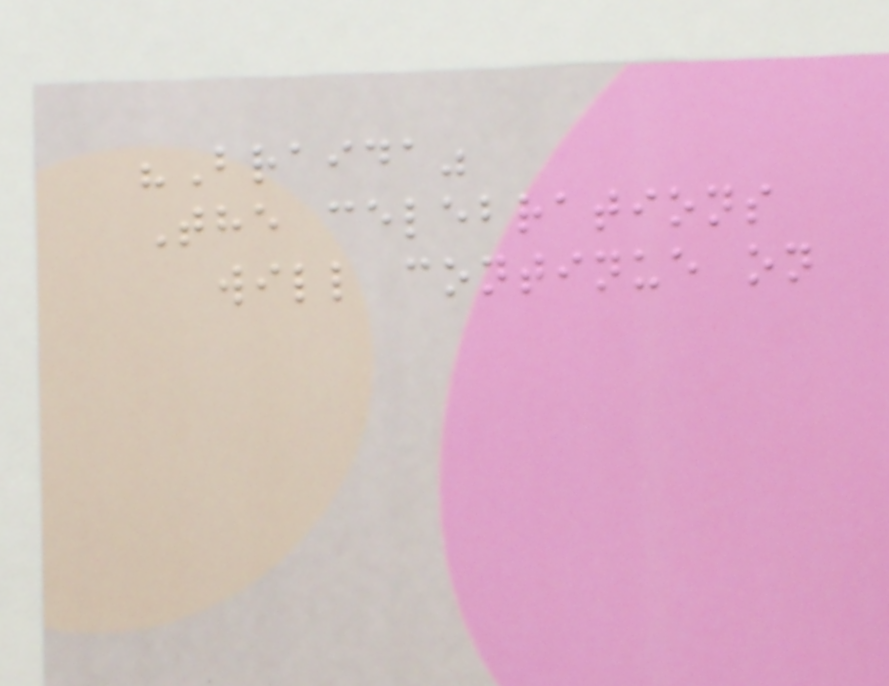"Braida"
The celebrations
will continue on
